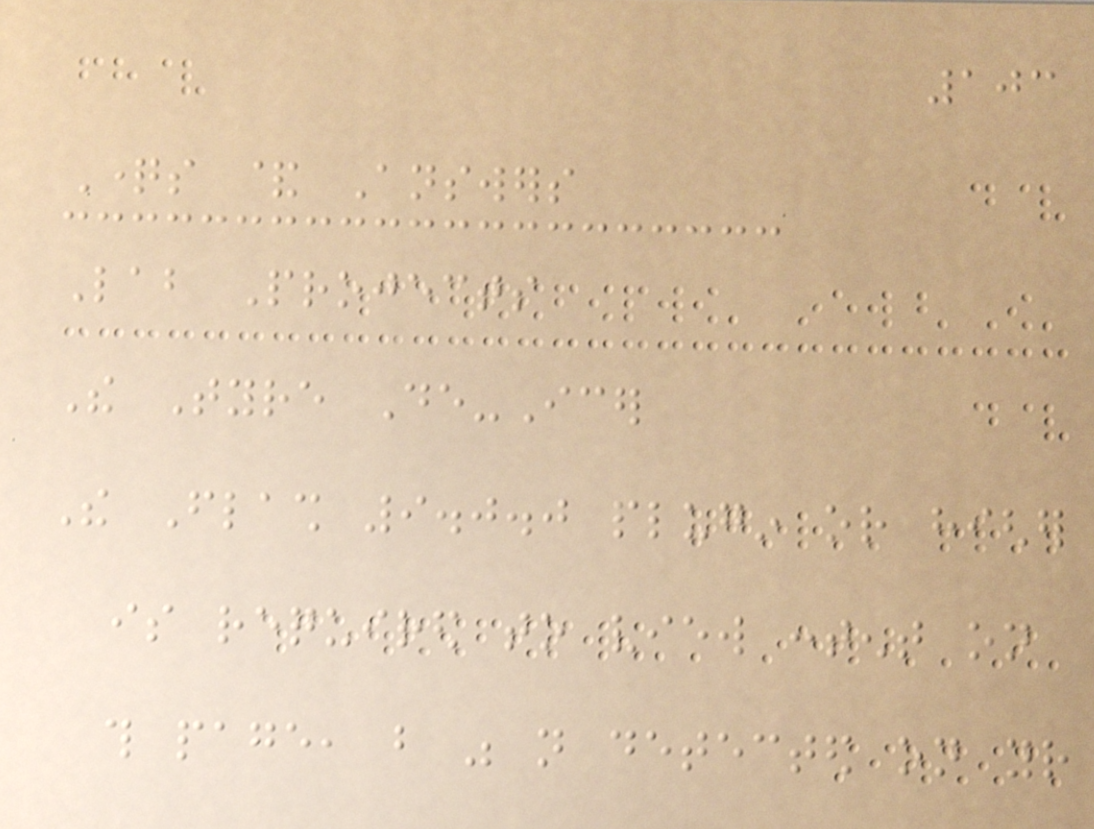103
Questions & Answers
Lab Projects
The Tyre De-Icer
The Flash 9.0.0 plugin or higher
is required to view content on
this page, but was not detected on your
